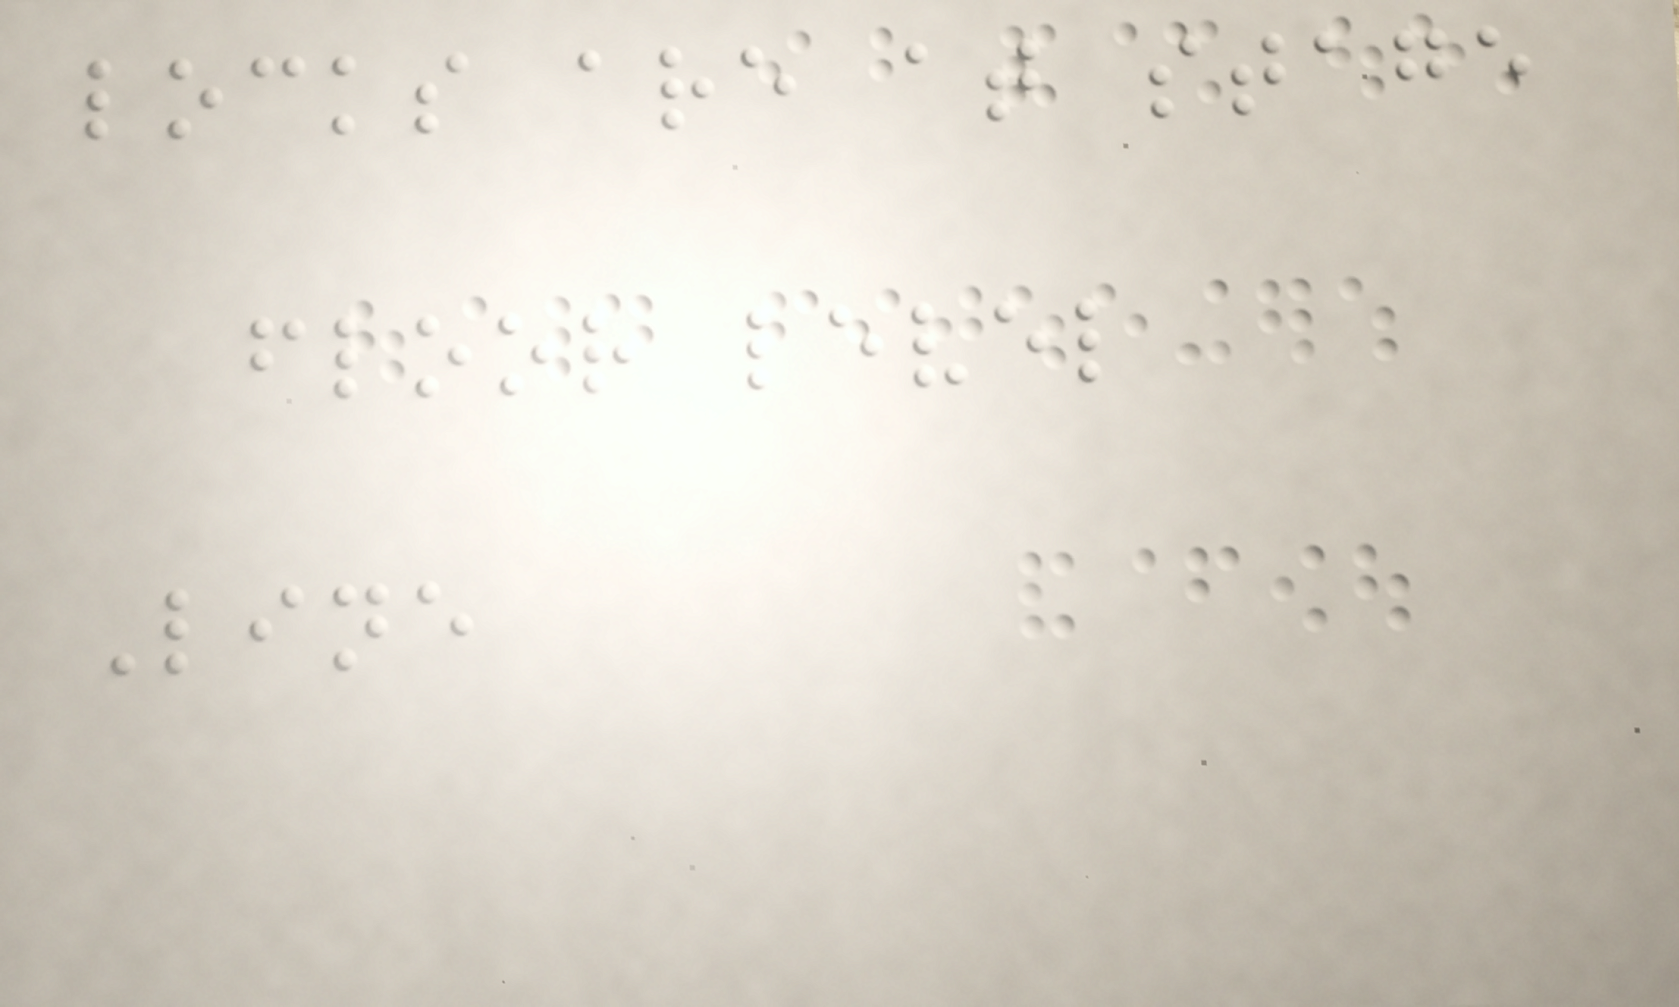locks are at stage
floor level
Line
